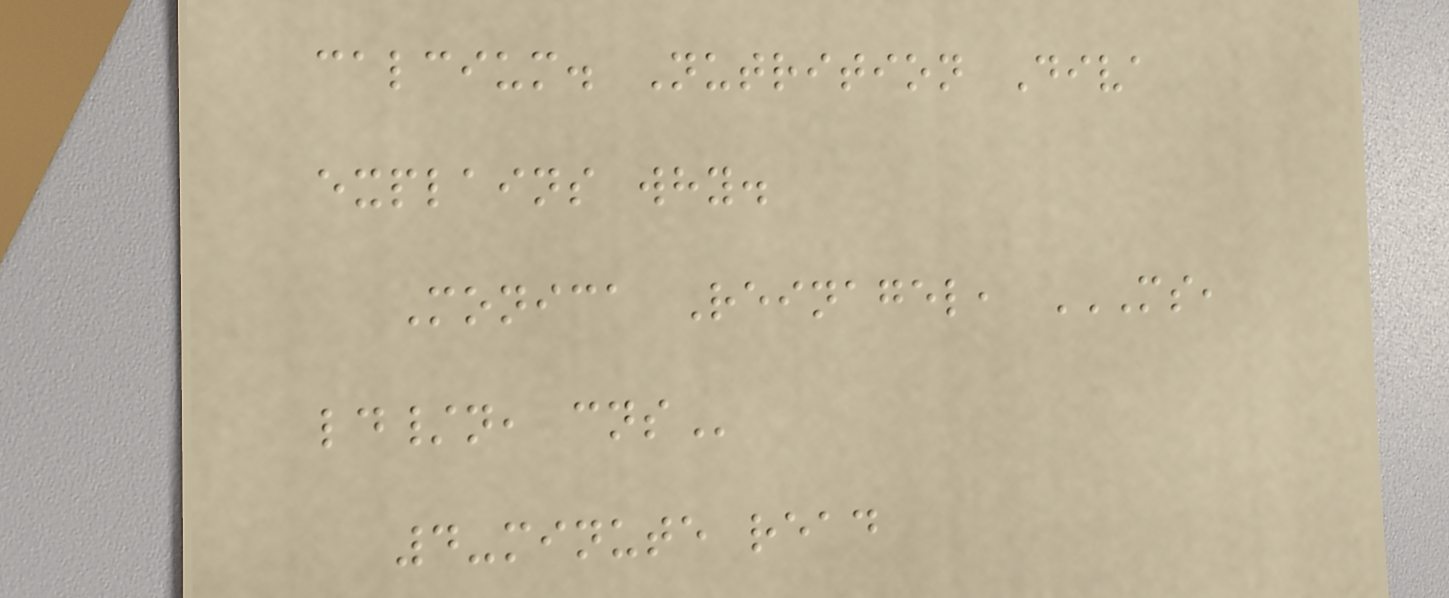calcium. Nutrition Diva
explains why.
Monica Reinagel, MS,
LD/N, CNS
4-minute read
